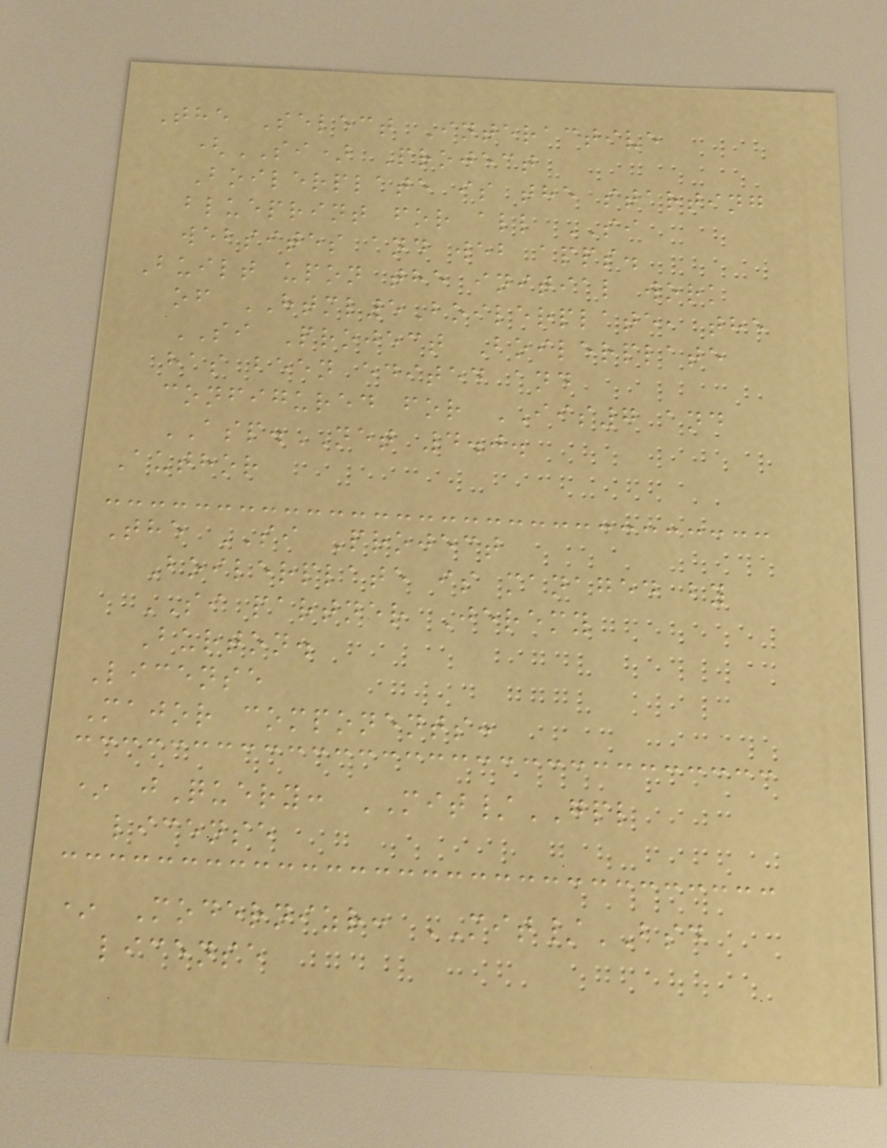The Select Interactive
(SI) Project
Boilerplate is the starting
blueprint for all SI
websites and web apps.
Built upon the initial work
of HTML5Boilerplate, the
SI Project Boilerplate
has been edited and
configured for IIS7 and
ASP.NET 4.0.
Author
The SI Project
Boilerplate is managed by
SI partner Jeremy
Burton.
License
Major components:
* jQuery: MIT/GPL
license
* Modernizr: MIT/BSD
license
